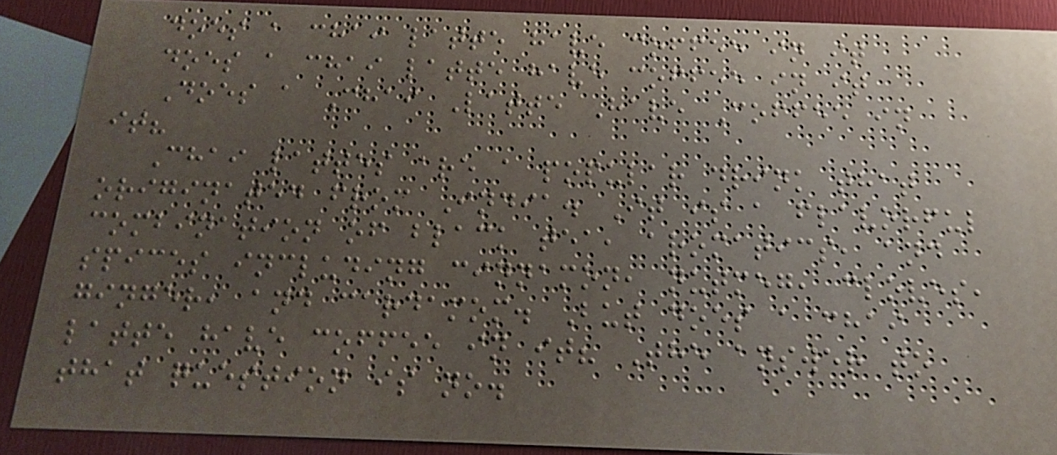does a chai latte have coffee in it
does a chai latte have coffee in it
Does a Chai Latte Have Coffee in
it?
Chai lattes are a popular drink that
originated from India. It is a flavorful
combination of black tea, aromatics, and
spices including cinnamon, nutmeg, cloves,
ginger, and cardamom. But does a chai
latte have coffee in it? The answer to
that question is no.
